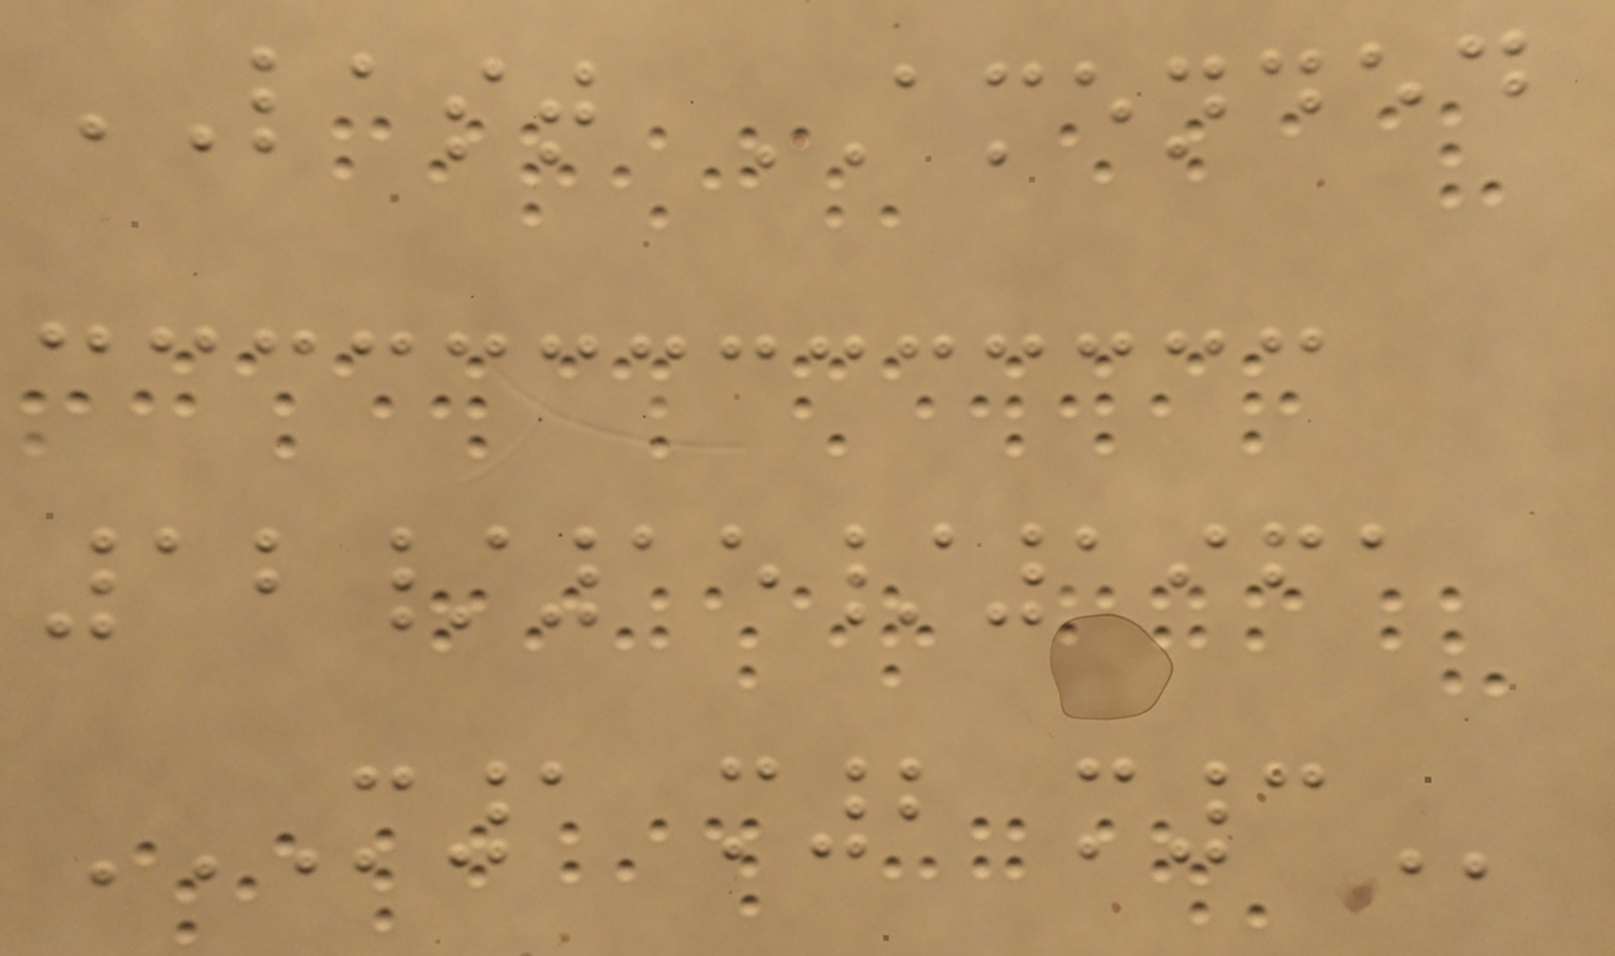LAST AMENDED
12/15/1961
M1 M2 M3
